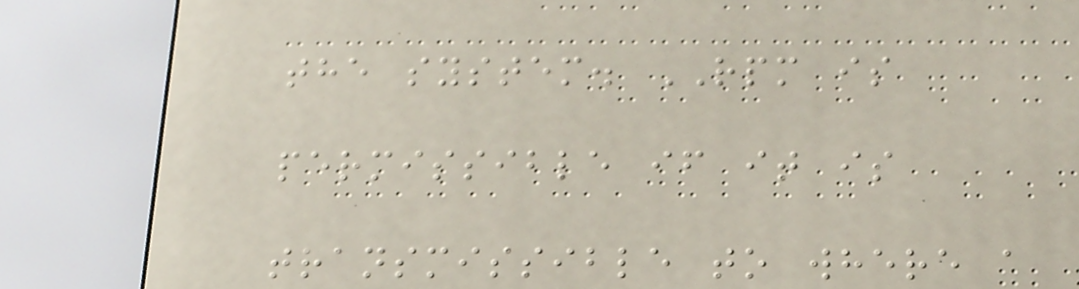the system. RPM is
permissible if it is
transmissible to where a
